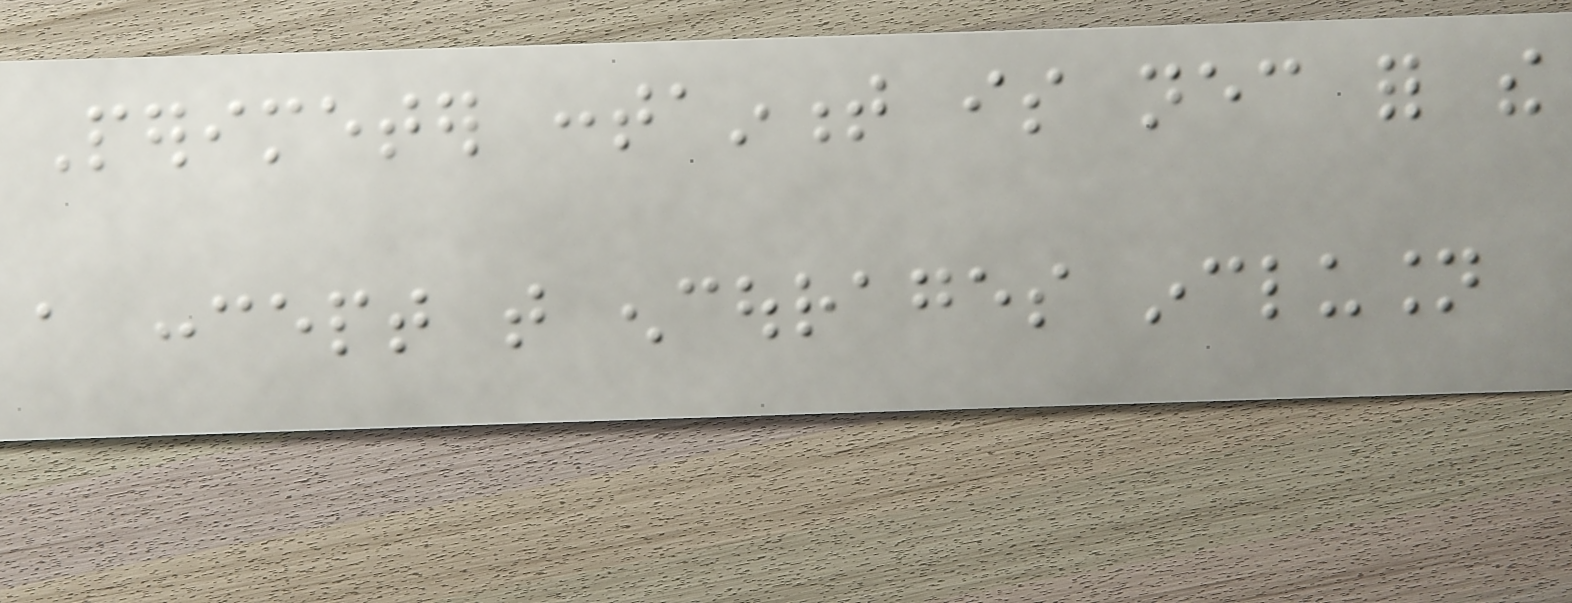Perimeter containment is necessary for the
a concept that encourages inclusion
